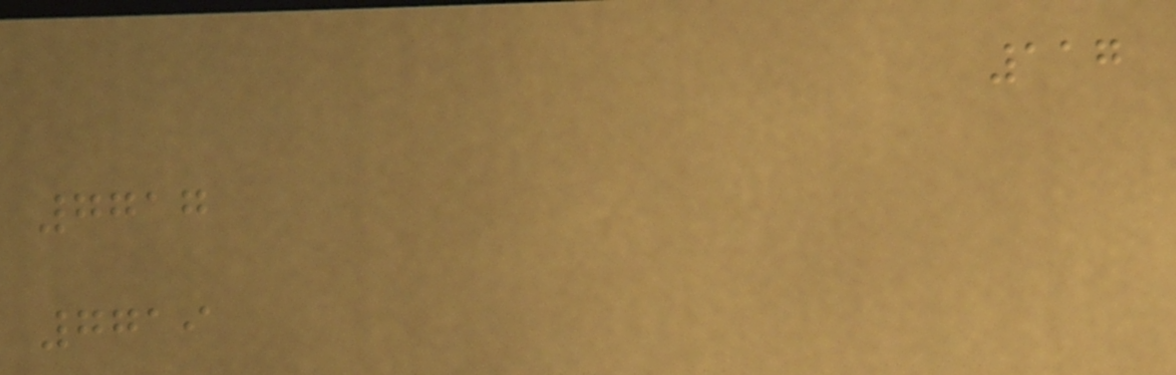117
7717
7719
